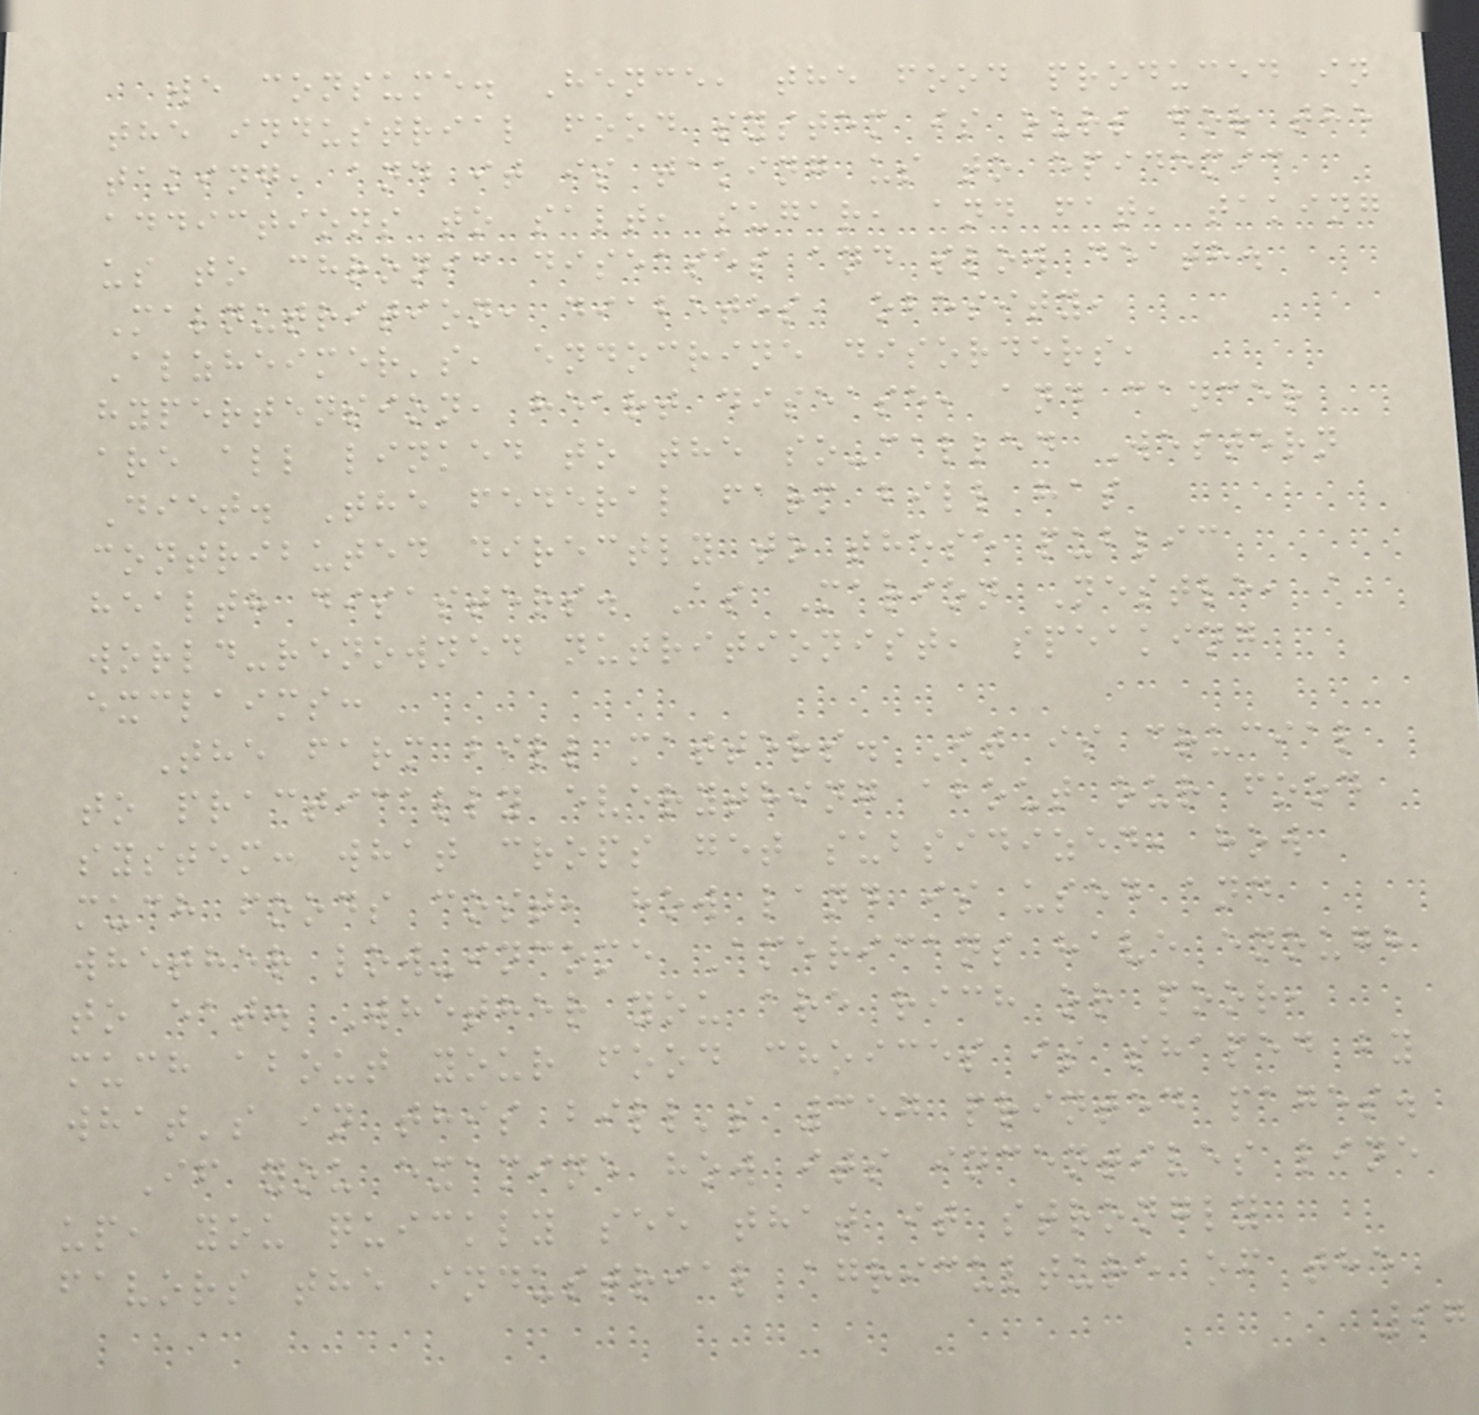we consume. Hence, the food produced in
the industrial food system is ours for the
taking, and it is taking us to epidemic
addictions to salt, sugar, and fat, taking
us to chronic diseases and slow death.
Malnutrition, diabetes, obesity,
Alzheimer's, endocrine disorders,
hypertension, heart disease, and cancer
are all linked to the so-called Western
Diet. The federal farm bill has
contributed directly to these public
health disasters. As Marion Nestle, a
world-renowned nutritionist, speaking
exclaims:
The farm bill matters. It is crucial
to practically everything about our food
system: what crops get subsidized, how
much foods cost, how land is used and
whether low-income Americans have enough
to eat. Whether you are rich or poor,
much about your food choices is shaped by
what's in this bill's 357 printed pages.
If you examine how its incentives line
up, you quickly see that it strongly
favors the industrial agriculture of the
97
